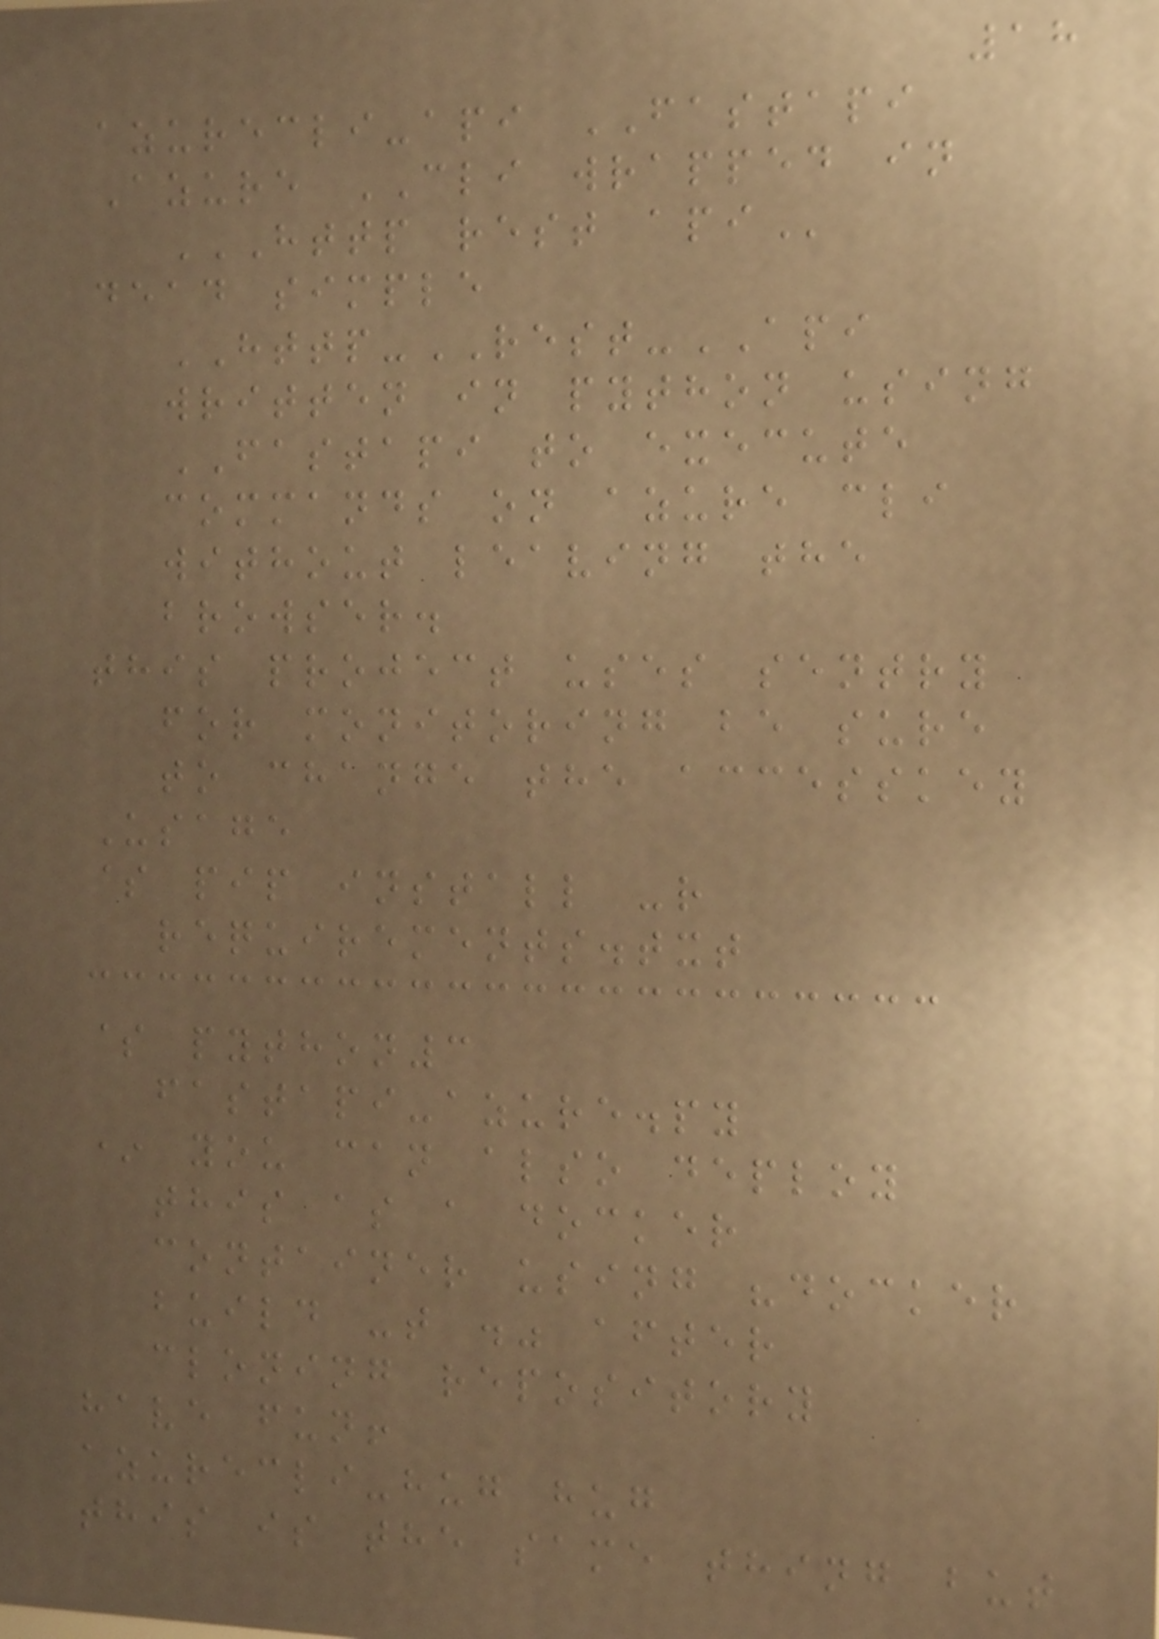18
azurecli-api FASTAPI
Azure CLI wrapped in
HTTP REST API
dead simple
HTTP-REST-API
written in python using
FASTAPI to execute
commands on azure cli
without leaving the
browser.
this project uses sentry
for monitoring be sure
to change the accesskey
Usage
$ pip install -r
requirements.txt
$ python3
fastapi-azure.py
* you can also deploy
this as a docker
container using "docker
build -t ." after
cloning repository
have fun!
azurecli-hug hug
this is the same thing but
